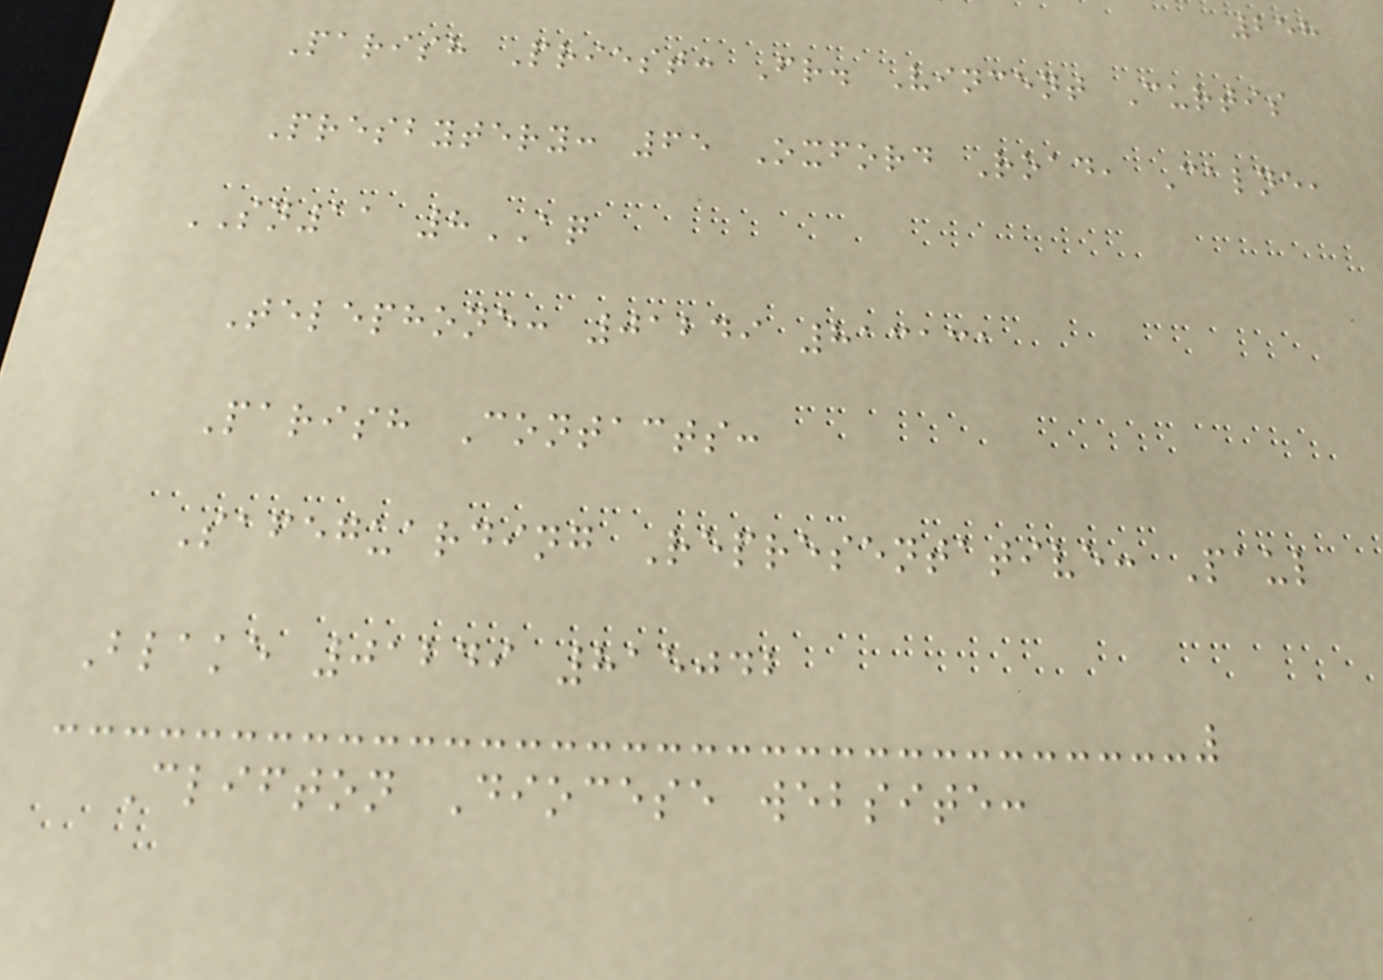258
Parish Priest: Fr. Vincent Curtis
Presbytery: 65 Oxford Road, Calne,
SN11 8AQ
Telephone: 01249 813131
Parish Contacts:
Safeguarding Representative: Paul
Blake 01249 815042
Clifton Diocese website:
